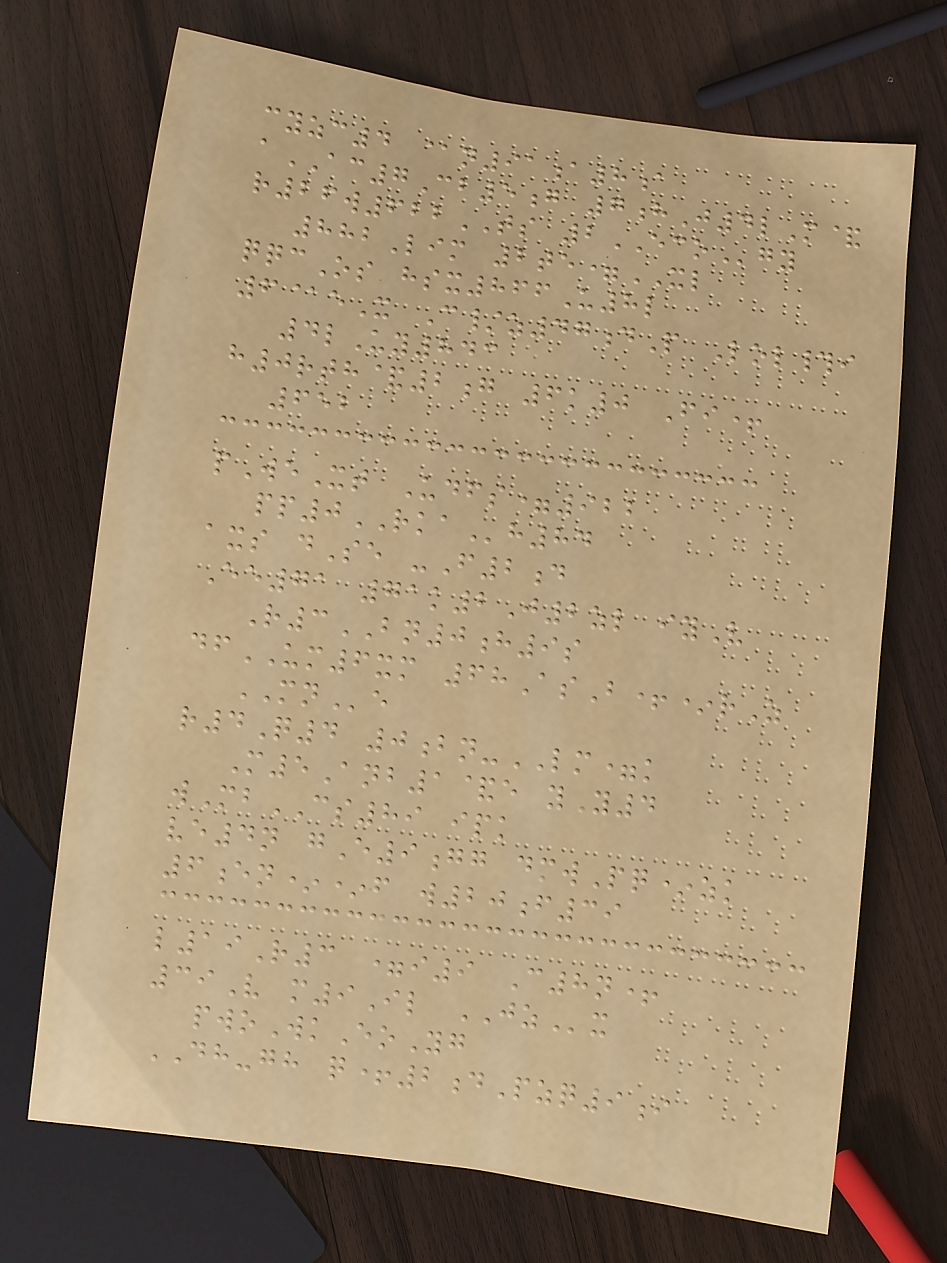cyzc4 @n91a8a
aAC7Cb5g 7hJ4lM&
r26w622TS 2ECOgy
882Lim 2te=XL
qqcOs hsx866U8l
6@eX C/z47dP Lol#i
4lUy843
h0rth&2g 6k0 Fi+
652
pWeXt Udfs=922
pp0RKAh84
axs dSe -F2d
Ee71 71k2J2zl iyV
R3BN0h9s
dfUM6xm 68AsB+*rZ
MNe
r4Q4 0bn-LM=k
M5Anb1&e yY4
wMbCS89 ipk
ve4n gE9gg dmwPq*zk
6en**f w20f39
l19R3 =i9 C8n+
39V m9Il JZx
pwoWkEoYg
DH-gh q+2dPzq9i
